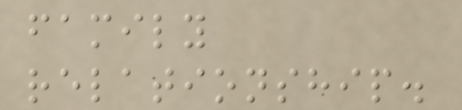family
relationship.
